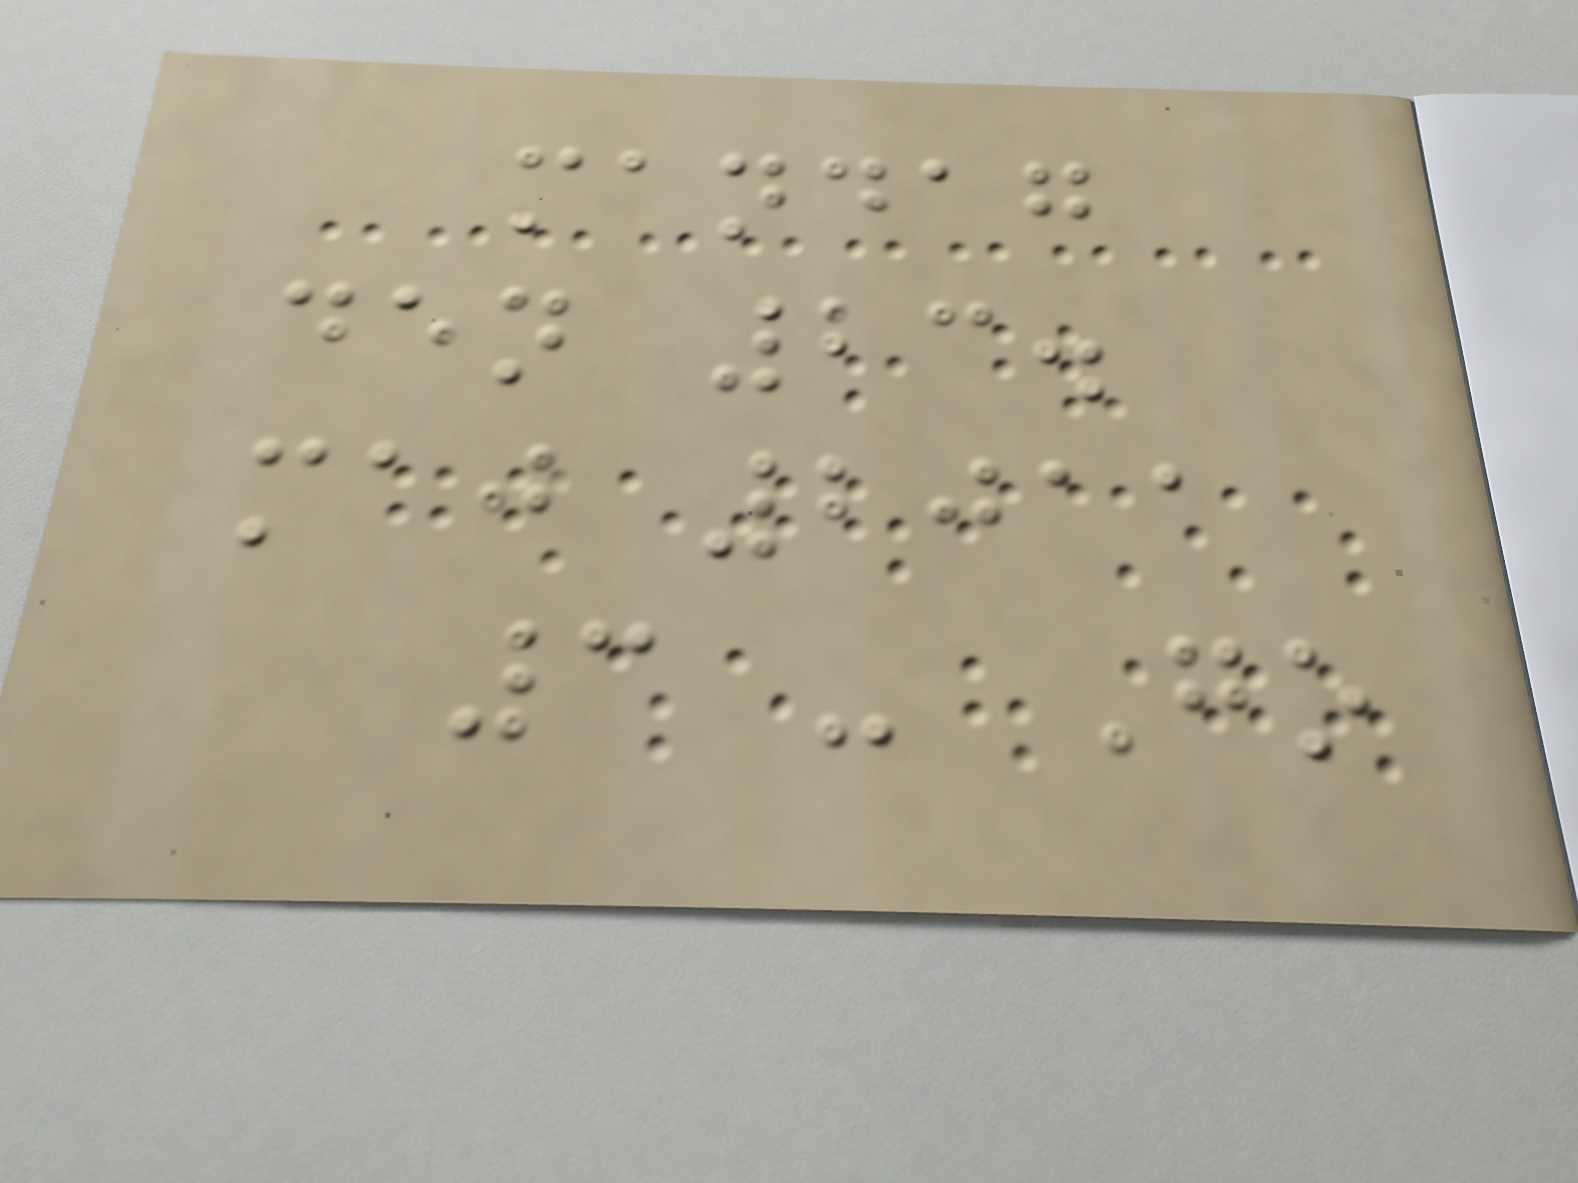mandag
den 23.
maj 2011
3 - Go
